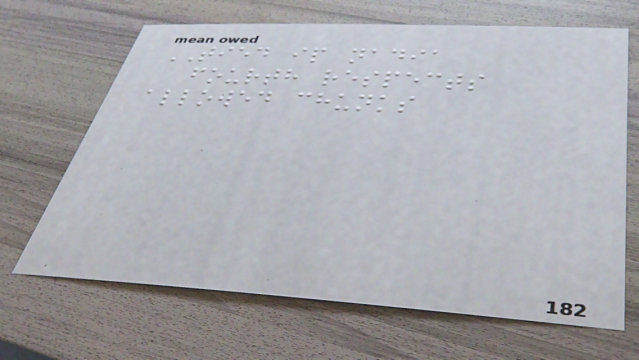TIED ip nadia
fourth respects
allowed chunks
